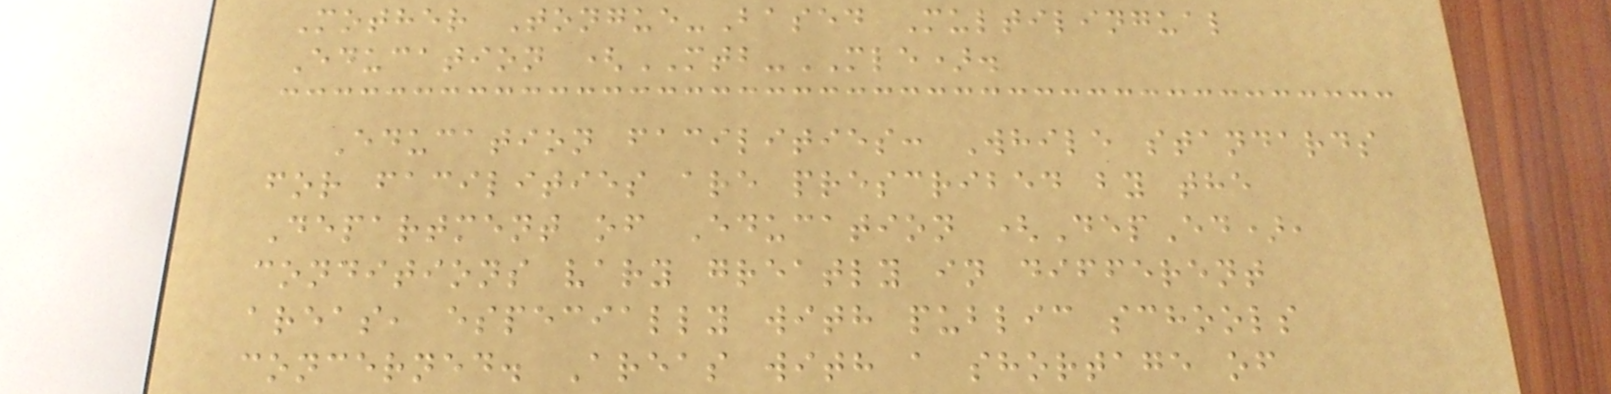Mother Tongue-Based Multilingual
Education (MTB-MLE).
Education facilities: While standards
for facilities are prescribed by the
Department of Education (DepEd),
conditions vary greatly in different
areas, especially with public schools
concerned. Areas with a shortage of
